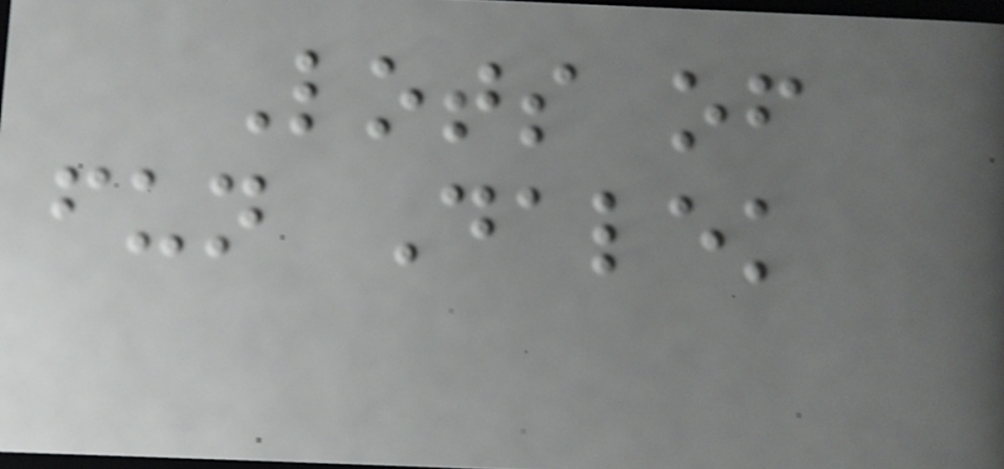Lots of
fun Dalek
